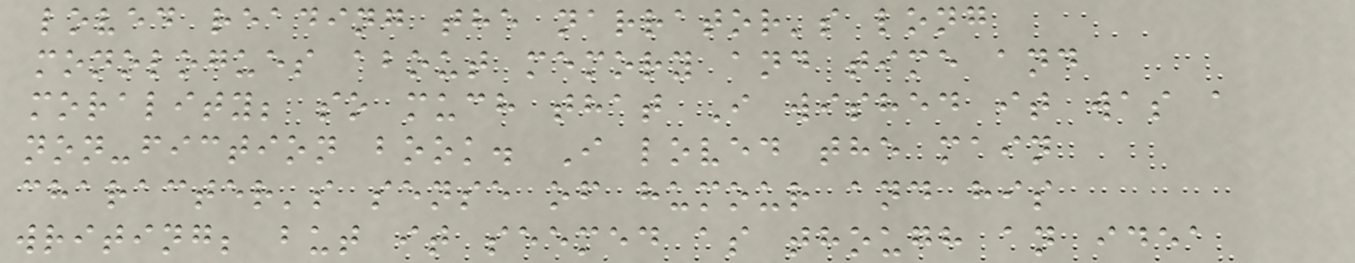loved reading the narrator's long
monologues about memory and time and
morality; so much that I wished it was a
non-fiction book. I loved the main
character's sense of humour and his
writing; but it seemed as though an idea
